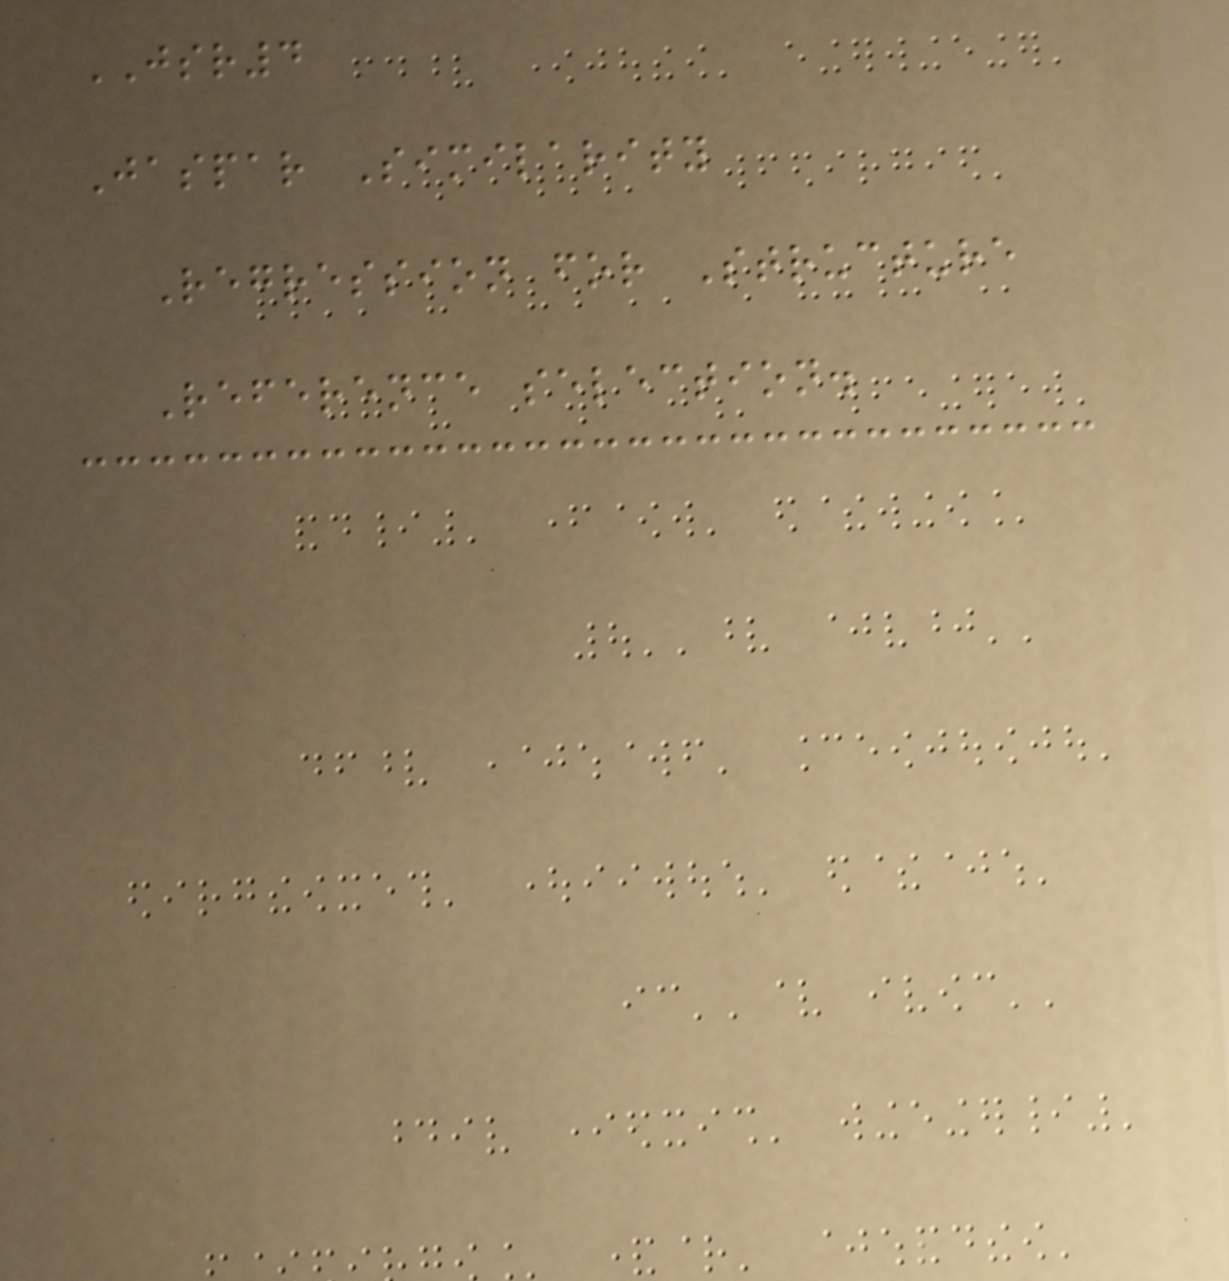JSR4
Jaspar Similarity
Regression for Structure
Reference selection.
